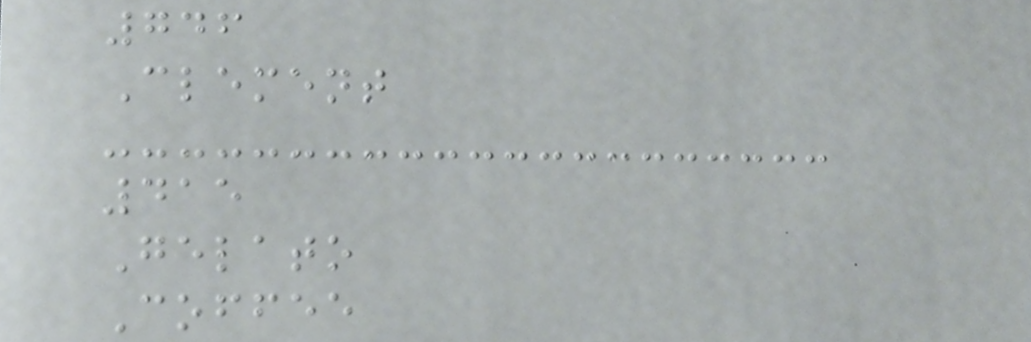746
Clement
415
Gelato
Coffee
